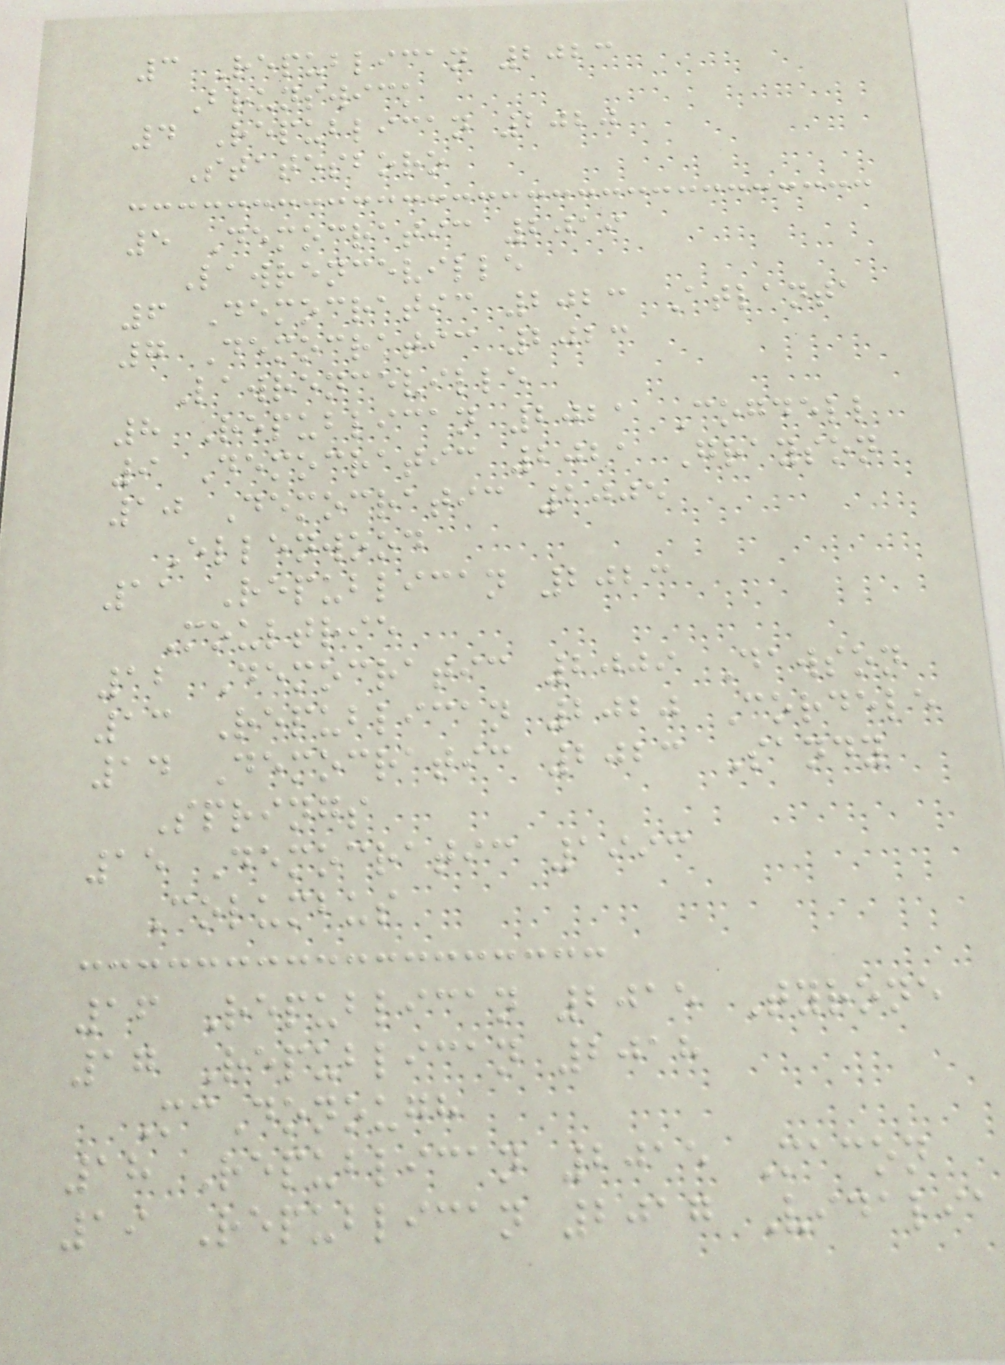3 Republican 2023
Brunswick
4 Republican 2020
Statesboro
5 Democratic 2019
Lawrenceville
6 Democratic 2023 Atlanta
7 Democratic 2023
Lawrenceville
8 Republican 2021 Cogdell
9 Democratic 2021 Grayson
10 Democratic 2005
Ellenwood
11 Republican 2023
Moultrie
12 Democratic 2009 Dawson
13 Republican 2020 Cordele
14 Democratic 2023 Sandy
Springs
15 Democratic 1993
Columbus
16 Republican 2015 Tyrone
17 Republican 2018
McDonough
18 Republican 2015 Macon
19 Republican 2017 Vidalia
